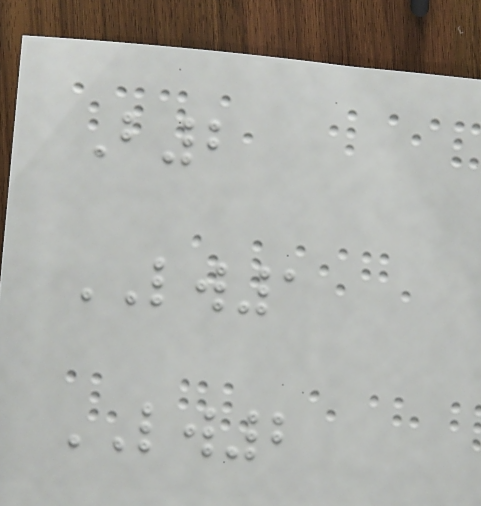B2
LW1
LW2
